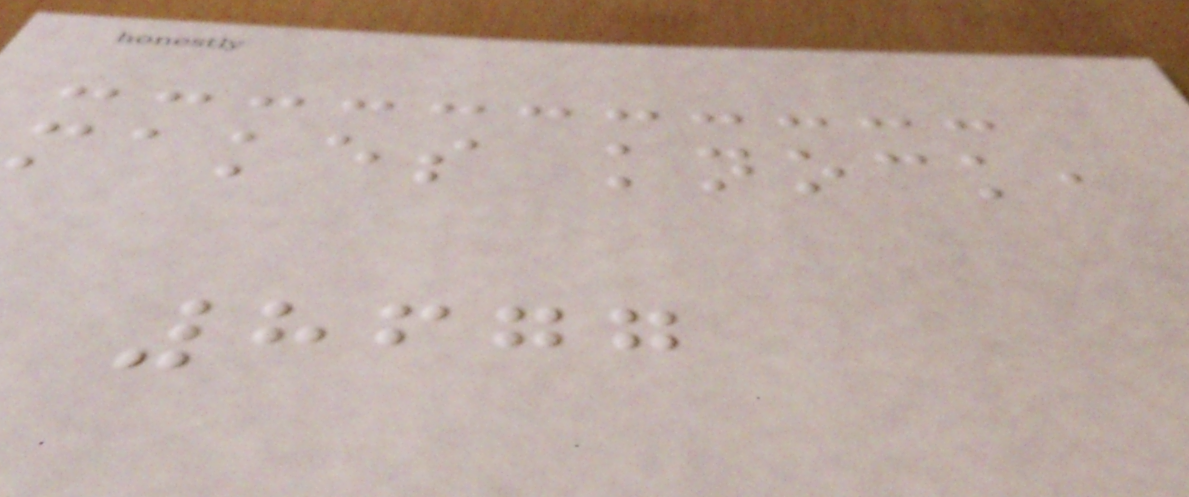makes knock,
8677
